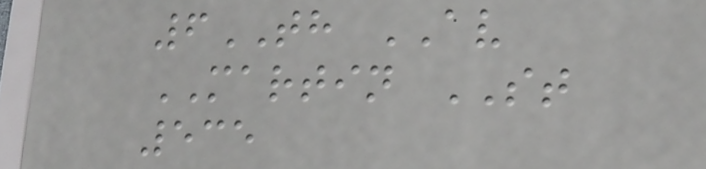6TH AV
MARTIN ST
535
